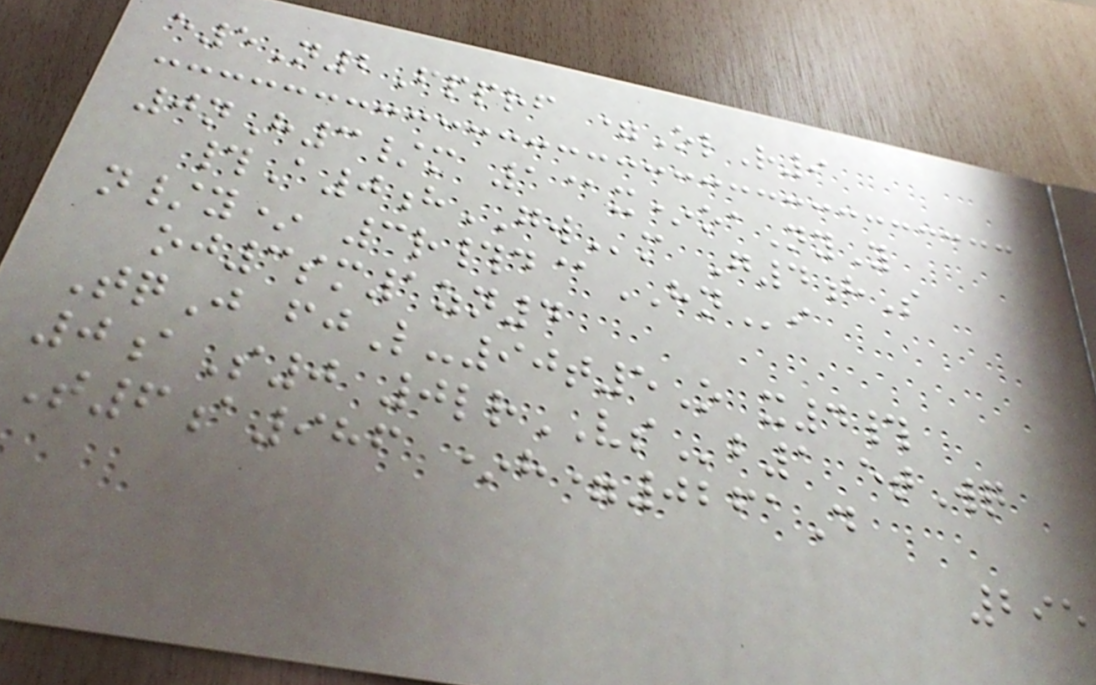e5N2Fpprf =OlR9
0nH3/m 1@x*oaNyY
#A0hGWm G4hS
n/y* 3r#d@HNi
oj3sm1zn4
TqJ fjL-90t5O x4#
0aS0 0lrVSb1 etWq
T6a986 *h=0261D
295
